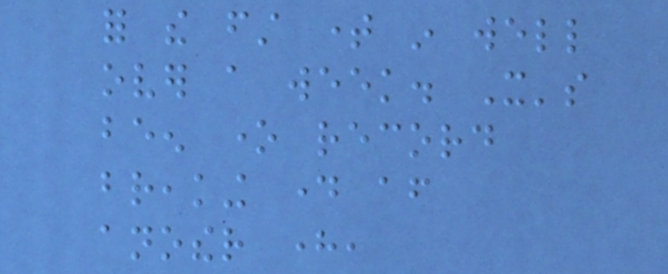for the first time in well
over a week. It's
been one record
breaking day after
another here,
